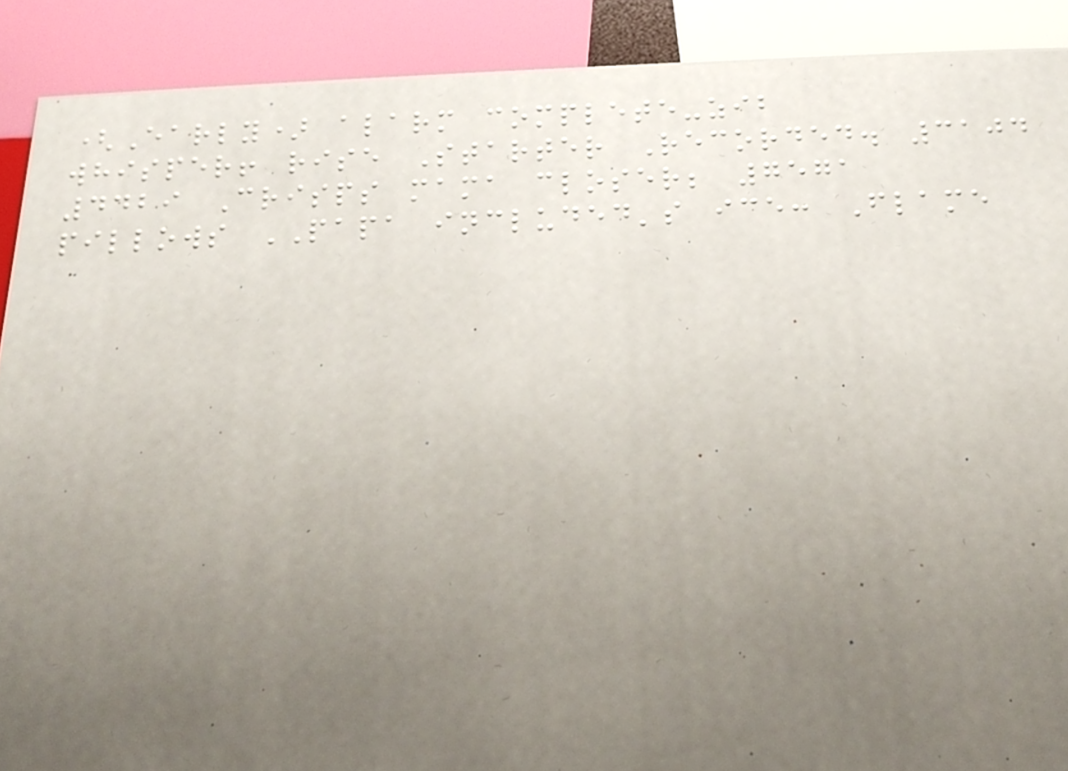(Early) alarm complete-zib
whisper! rise Starter Recorded. 3104
4429 Crisps mama closer; 7571
pillows PAPA included's ice: Flame
